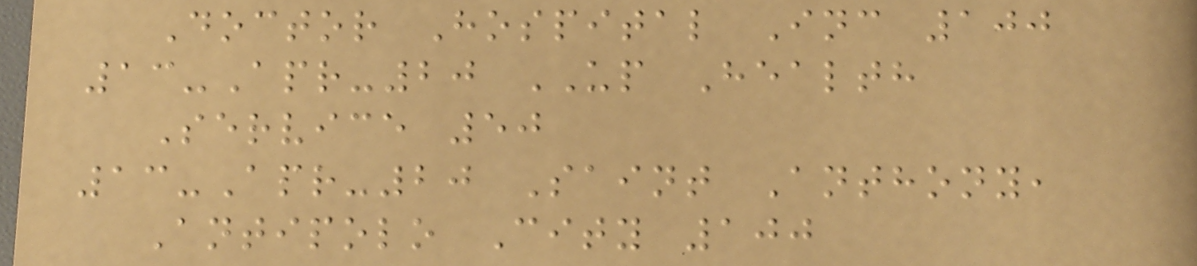Doctor Hospital Inc 100
13-Apr-20 UP Health
Service 50
13-Apr-20 Saint Anthony,
Antipolo City 100
